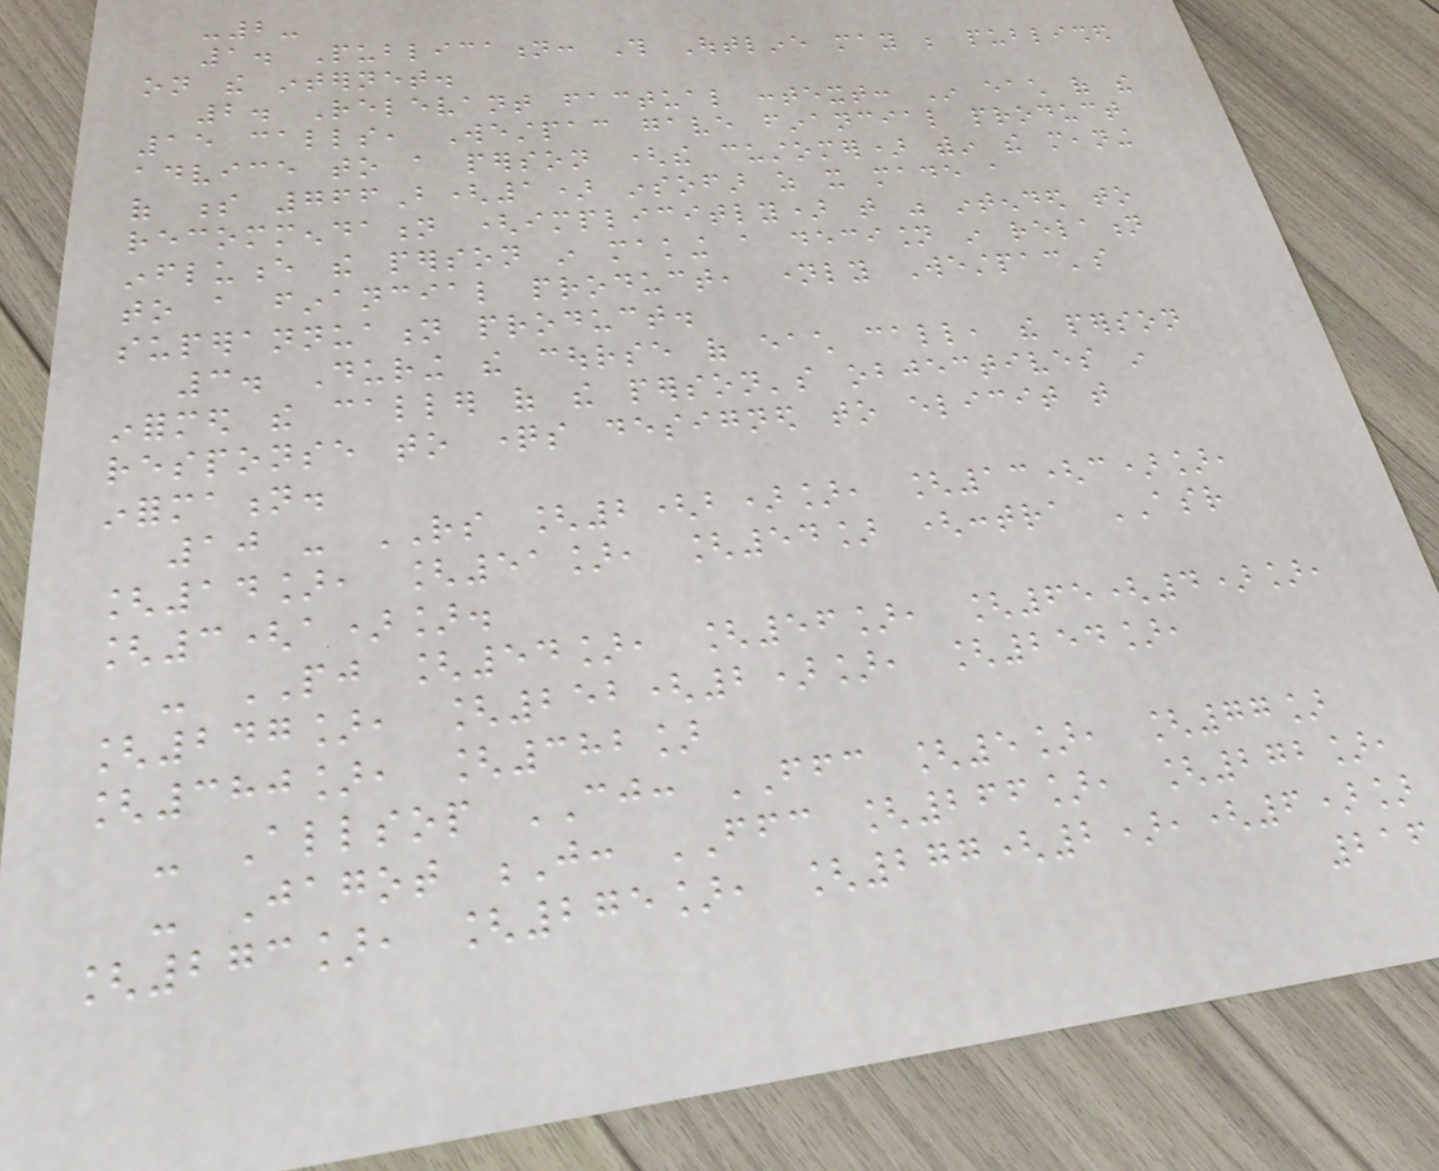-2-
1. Publication: This Outline may be published
on the internet.
2. Relevant factual context: In each of the
15 calls, Westpac gave financial product
advice to a person (the customer) within the meaning
of s 766B(1) insofar as it made a
recommendation (implicitly) that was intended to
influence the person in making a decision in relation
to a financial product, namely Westpac's
superannuation product.
3. During the course of each call, the person
informed the caller of the person's objectives in
response to questions designed to elicit that
information.
10 - RS [2(b)], [13(c)],
[14], [51], [54] (contra ASR
[3(a)].
- PJ [54], [56], [65(4)],
[247], [252(2)], [254],
[380], [382]
- Allsop CJ: FFC [5], [77]
- Jagot J: FFC [266], [272],
[273], [275], [277(2),(6)]
216
